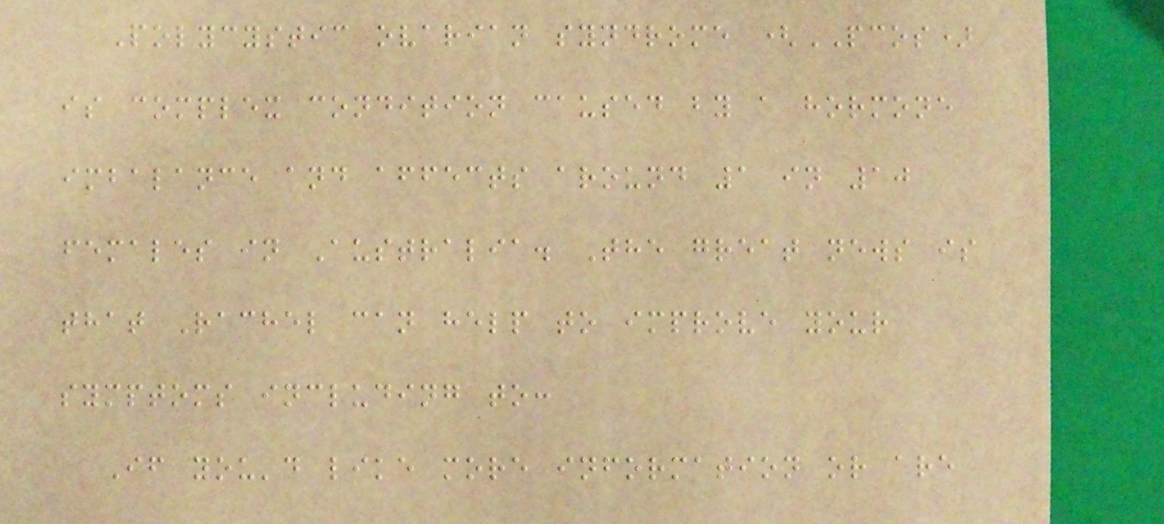Polycystic ovarian syndrome (PCOS)
is complex condition caused by a hormone
imbalance and affects around 1 in 10
females in Australia. The great news is
that Rachel can help to improve your
symptoms including to:
If you'd like more information or are
